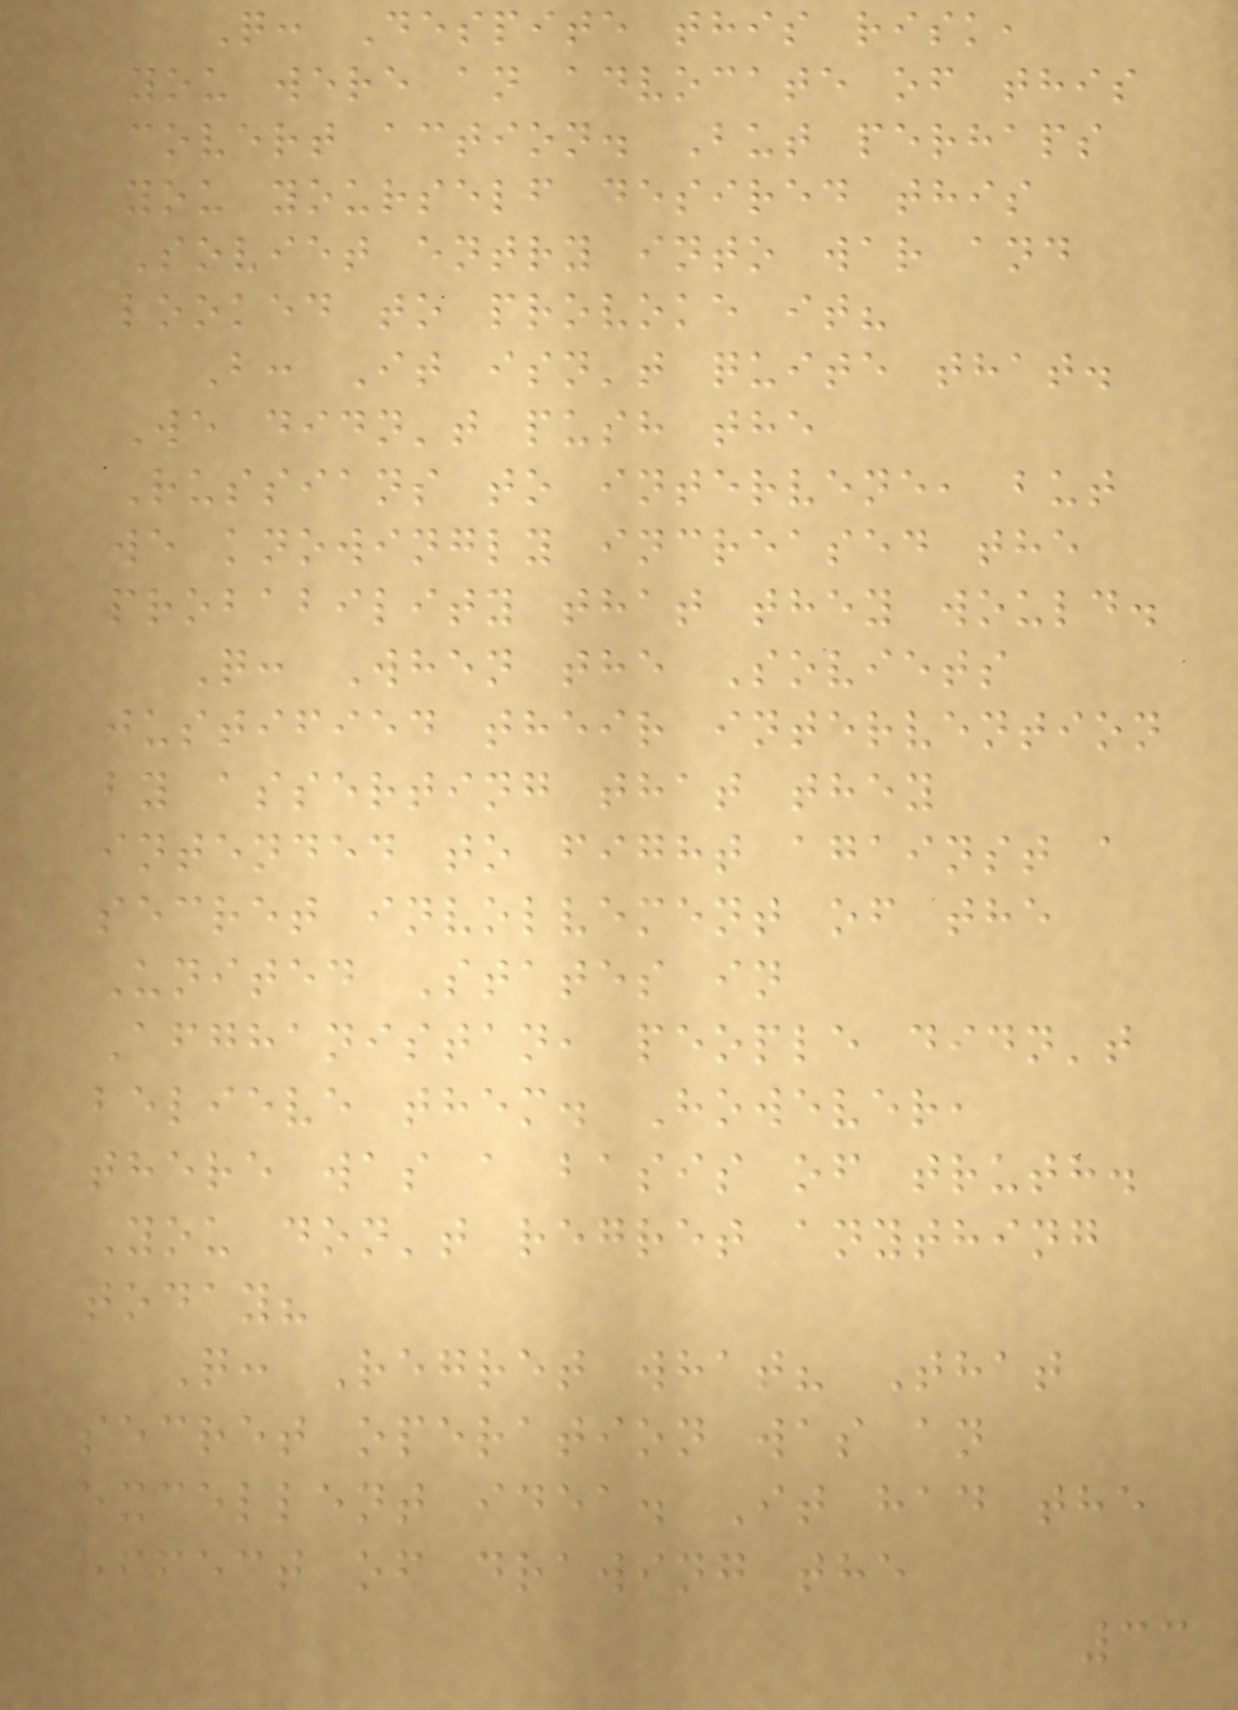Q: Despite this risk,
you were an advocate of this
covert action. But perhaps
you yourself desired this
Soviet entry into war and
looked to provoke it?
B: It isn't quite that.
We didn't push the
Russians to intervene, but
we knowingly increased the
probability that they would.
Q: When the Soviets
justified their intervention
by asserting that they
intended to fight against a
secret involvement of the
United States in
Afghanistan, people didn't
believe them. However,
there was a basis of truth.
You don't regret anything
today?
Q: Regret what? That
secret operation was an
excellent idea. It had the
effect of drawing the
33
